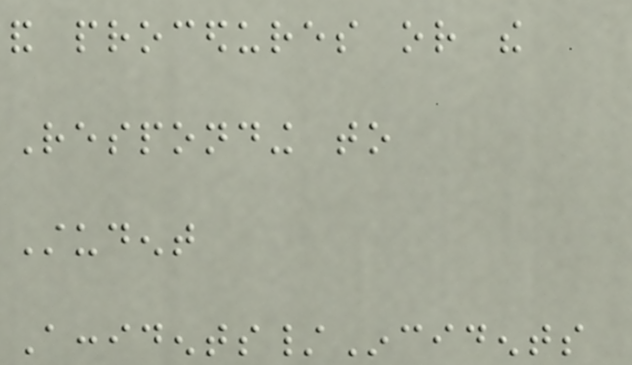and procedures or the
Responding to
Student
Accidents/Incidents
